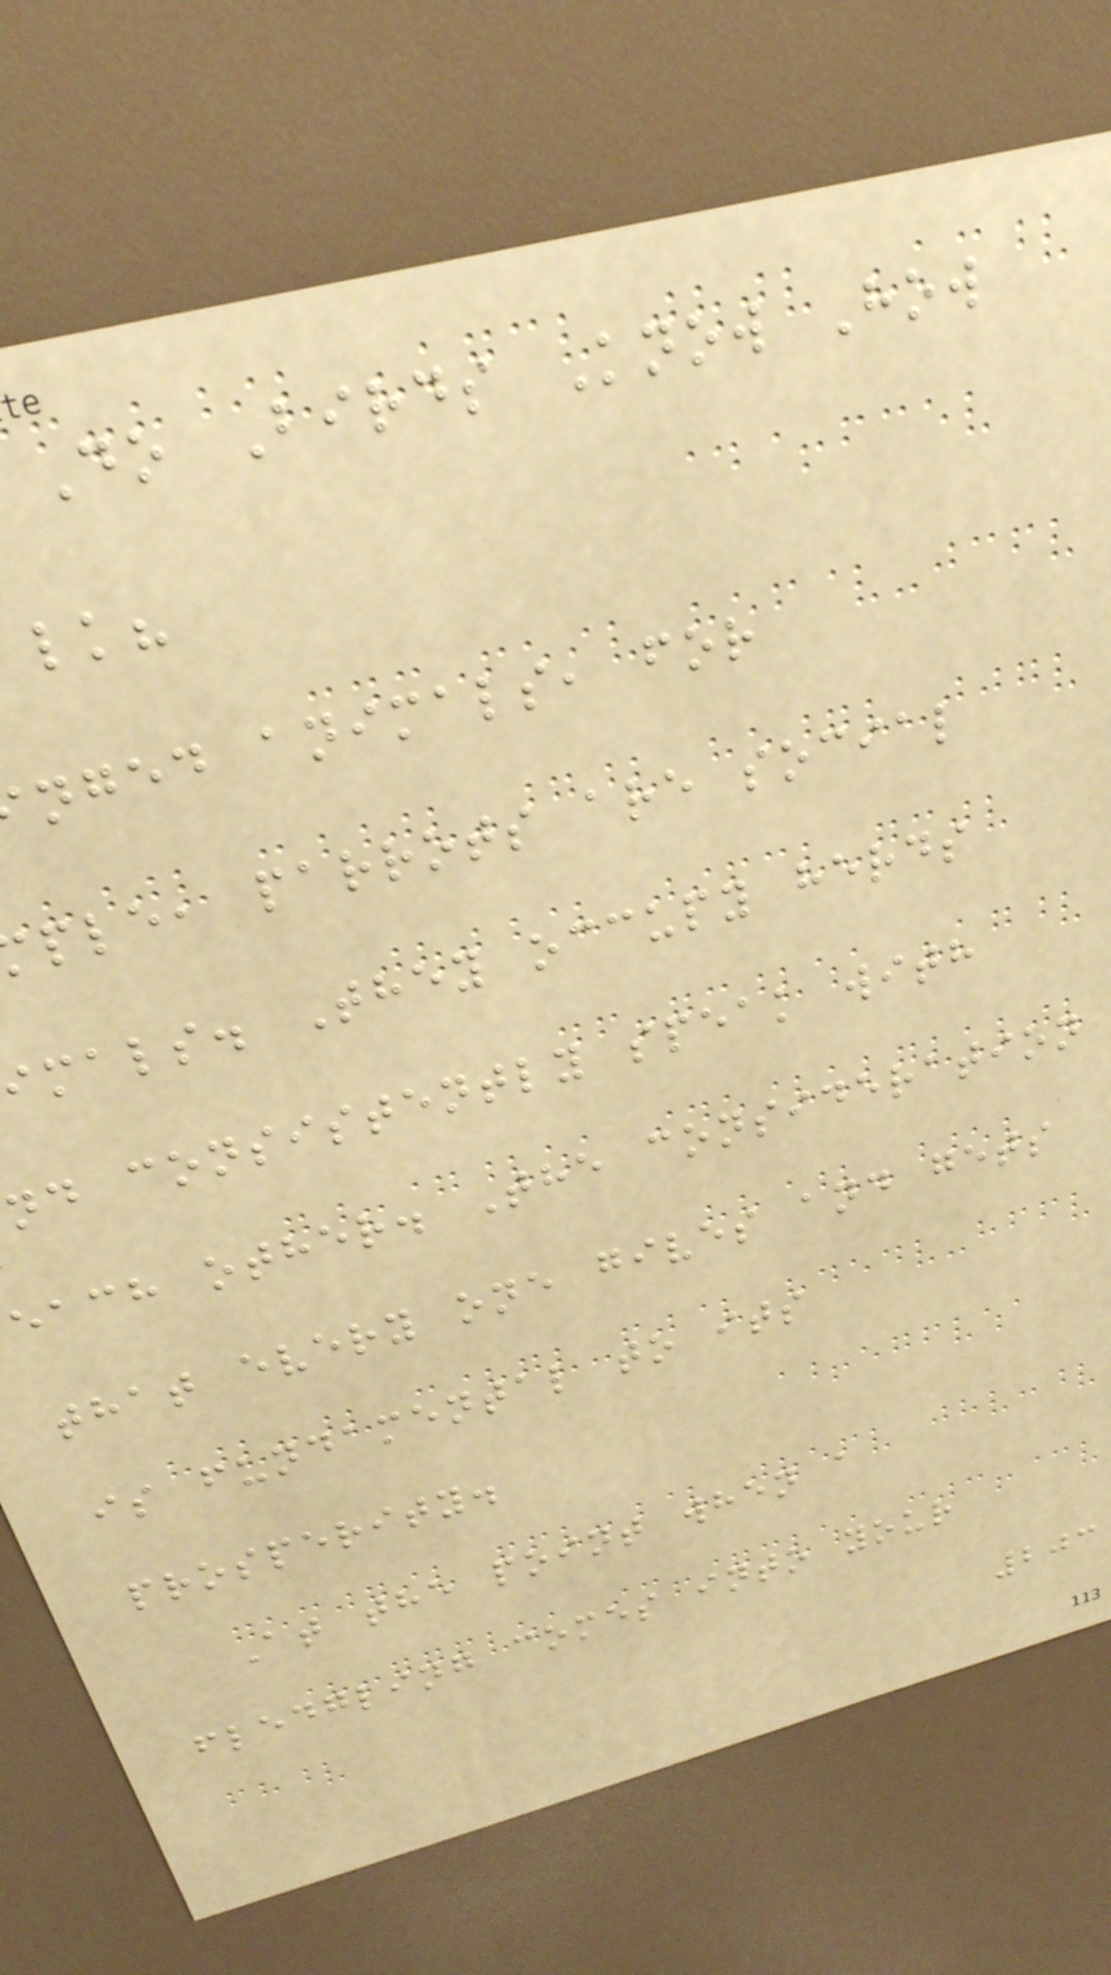Do Birds Know How
nged animals, for
ple, parrots are social
mals. They occupy herds
nd consistently speak with
each other. The consideration
that every one gives and gets
is fundamental to its
prosperity.
At the point when a
fledgling comes into your
203
